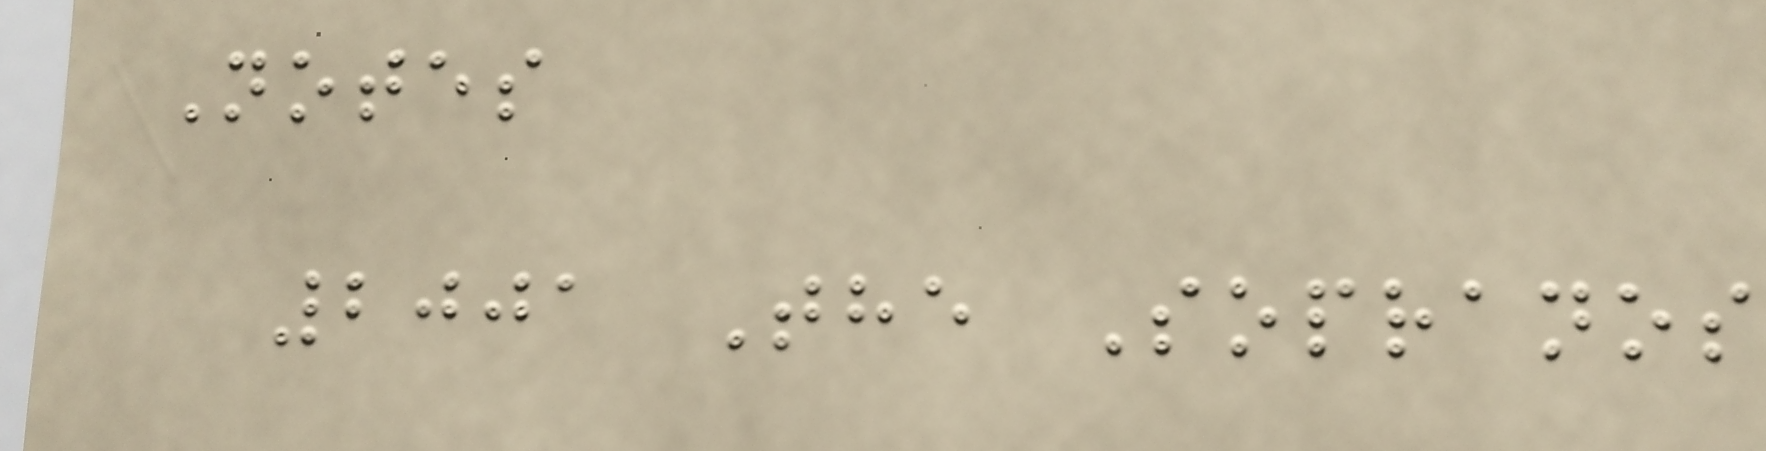Notes
2001 The Sopranos
